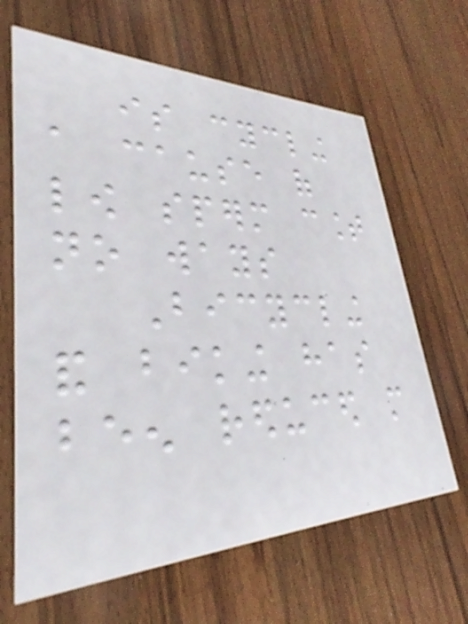is cycling
a cause of
low sperm count
no ways
Bicycling
and biking has
been reduced more
